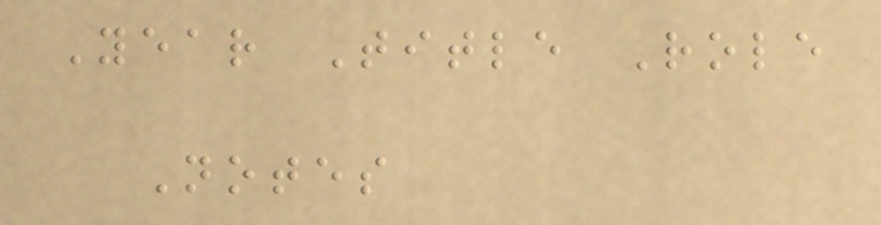Year Title Role
Notes
